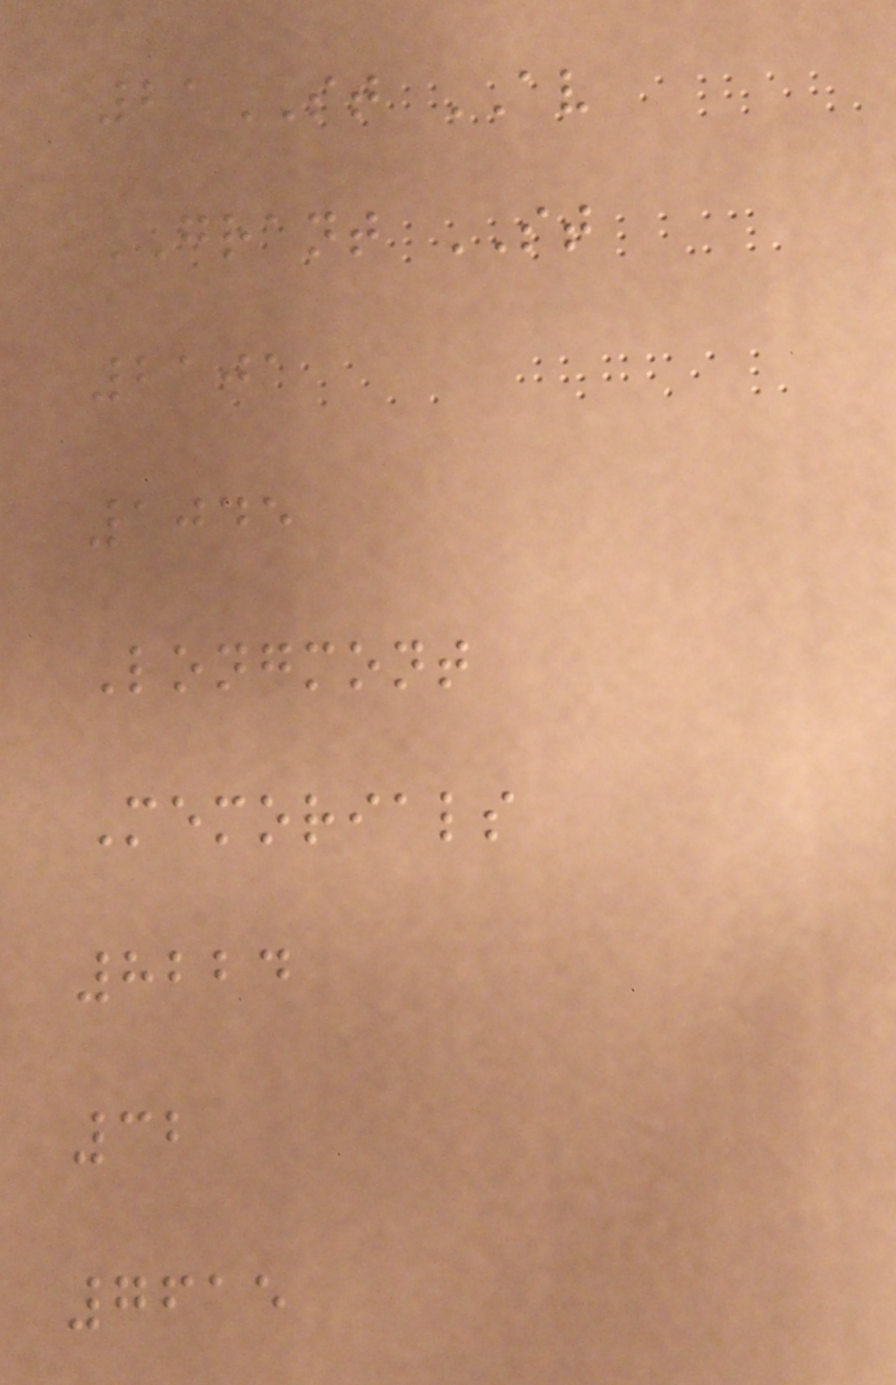21ST AV
GRANT ST
2101
1045
Longmont
Memorials
8224
32
7615
